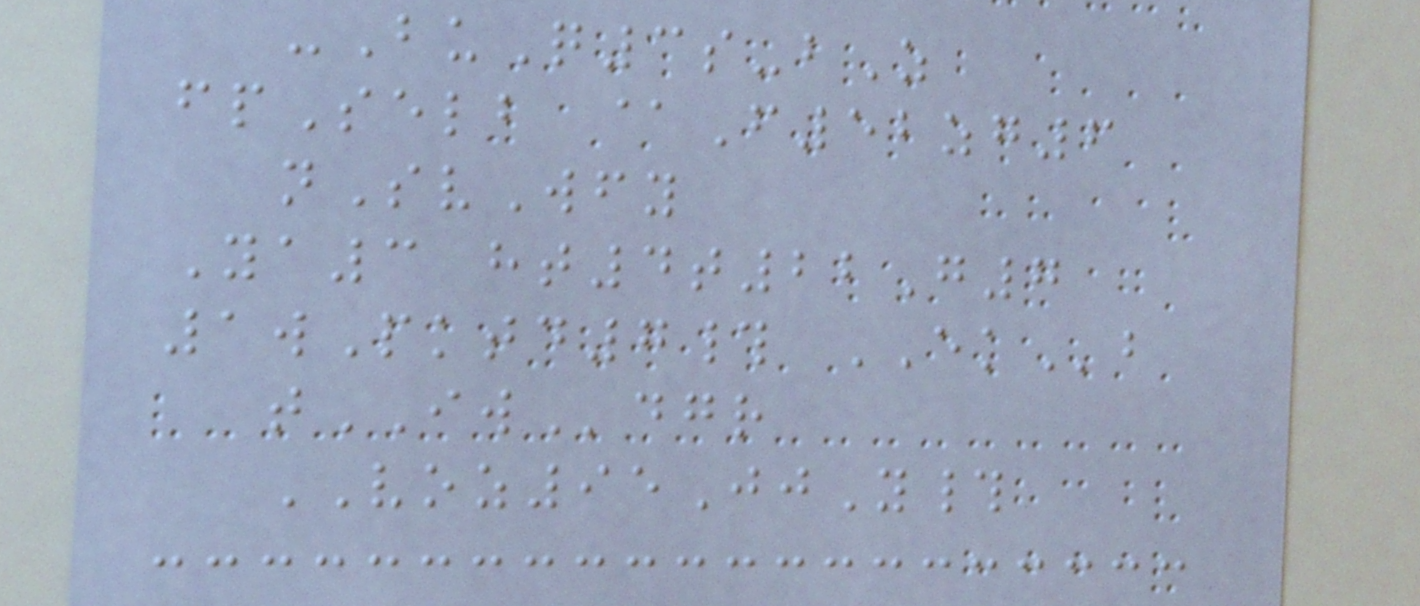-BuQ3s-bZ
fpSelb @F52zg6
nSvWfy
Ya3 ht4t22G7
1wPktd7# EKb
tIWdgr
VOZ95JjY#
